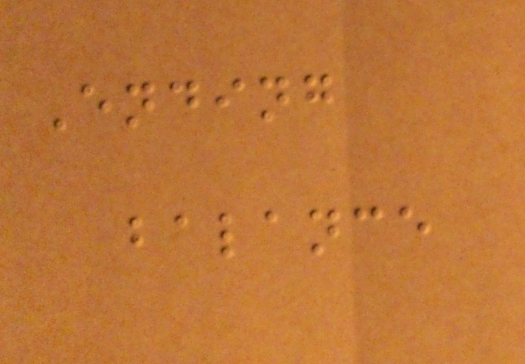Ending
balance
